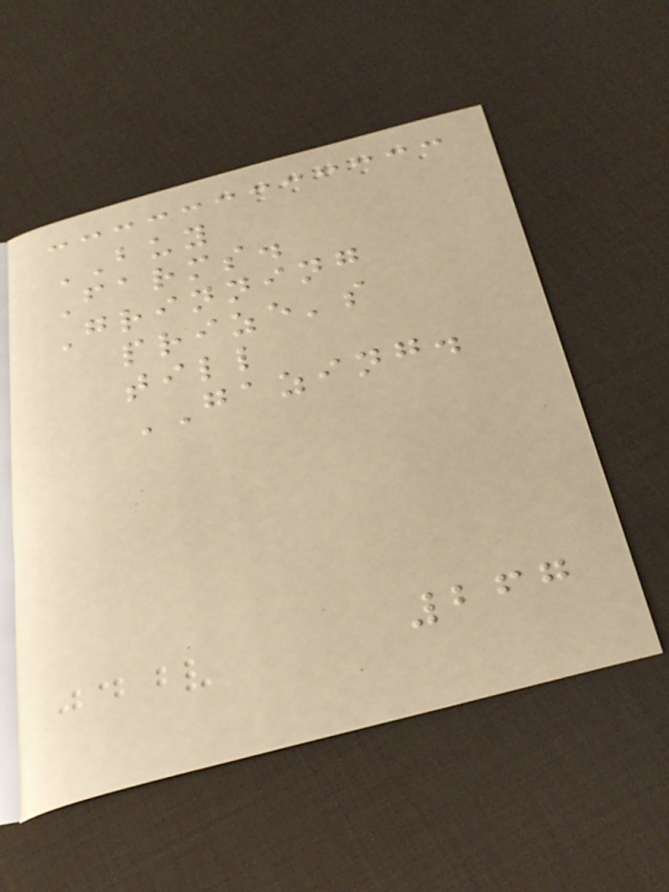BUY
Farms.
Grinning
prize's
till
GAZING.
267
